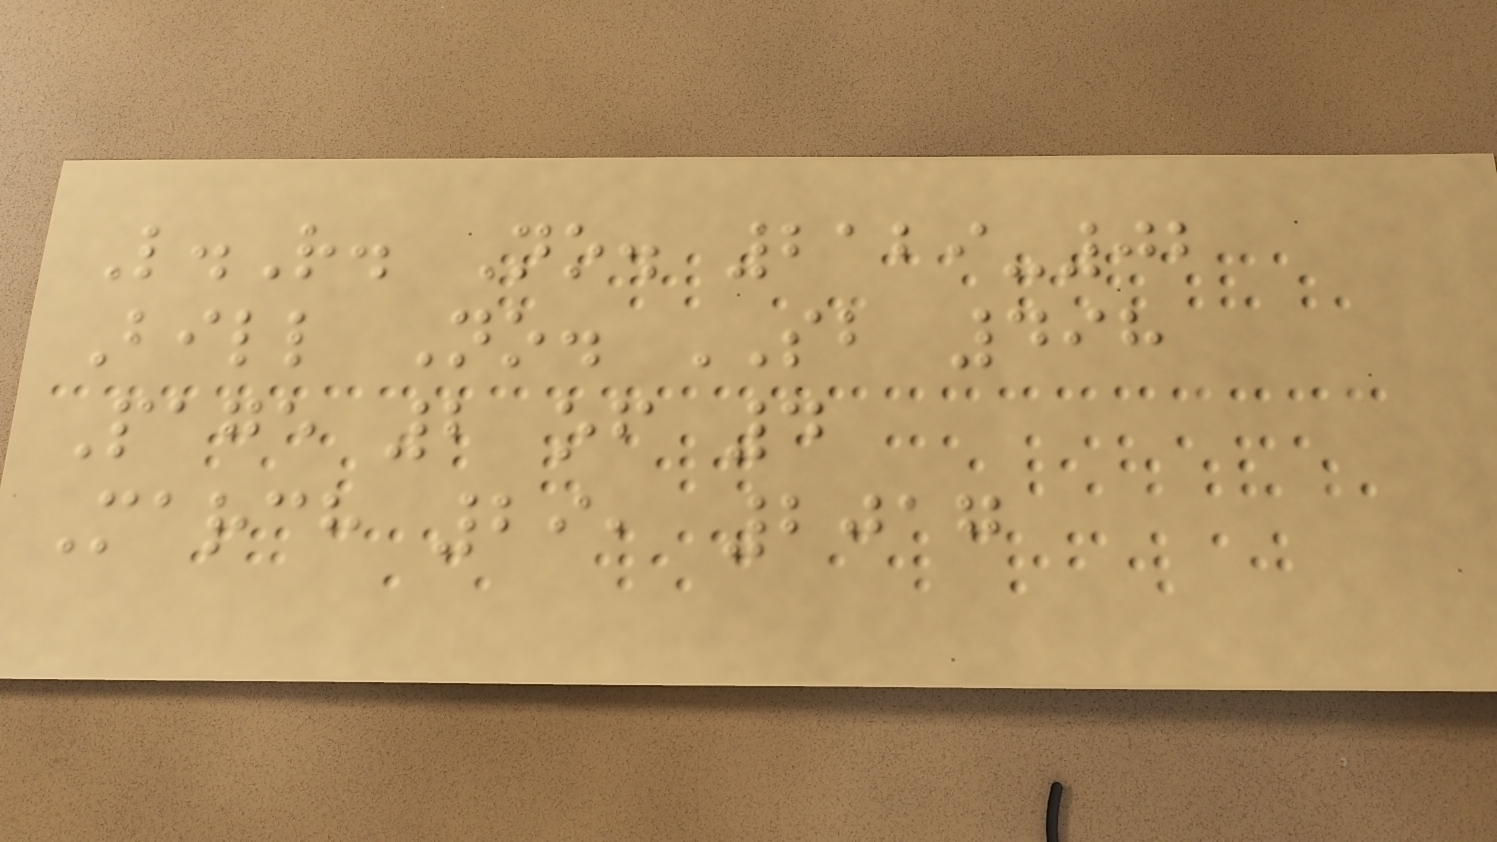L.R. No. 2129-02
Bill No. SB 498
Page 2 of 4
March 29, 2017
